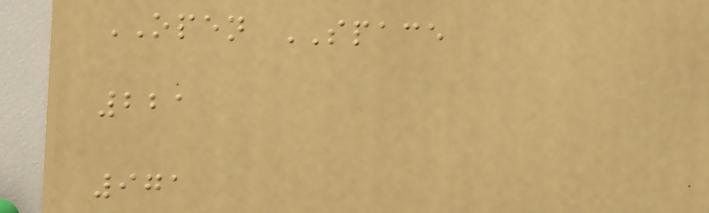OPEN SPACE
221
971
